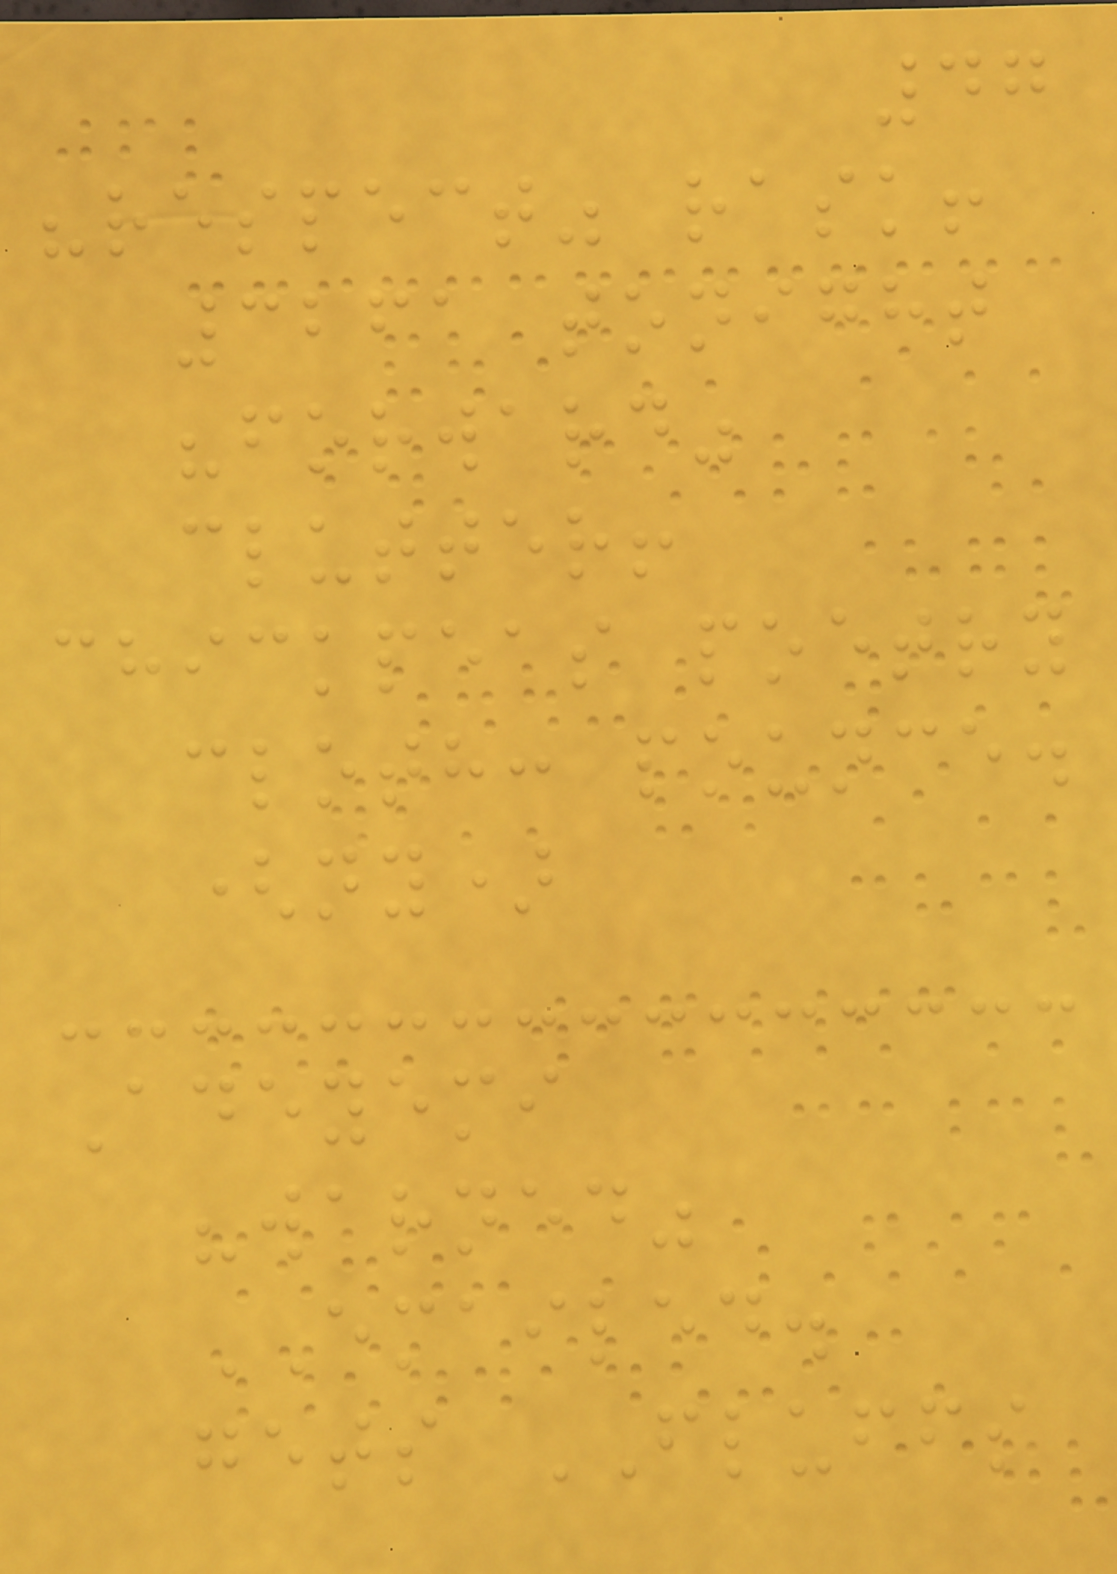47
"respect" rask!
3261 tonight
"forward"
clutter!
chickpeas poetry
cloth: pounce.
(ny)
Adeyemi
"warned"
EMAILED.
gets FLUFFS
